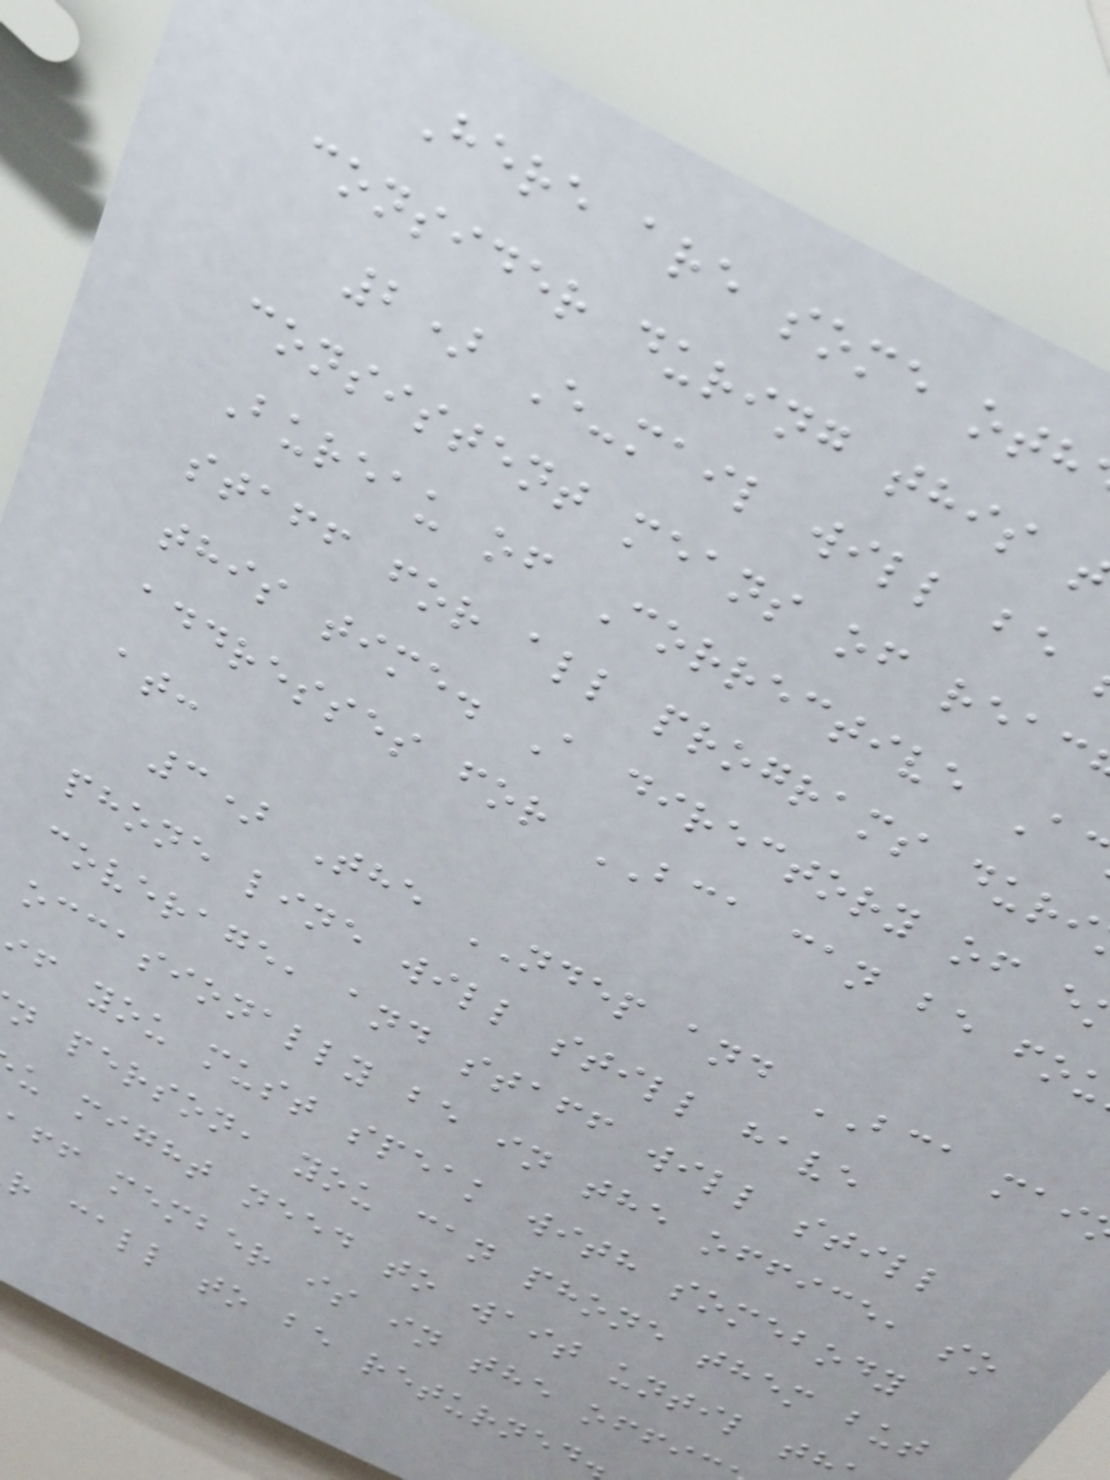Here are some oth
consider during this
2) E-mail will be
consistent means of reac
Bureau of Corrective A
staff for all programs duri
this time. A directory of e
addresses for BCA can be fo
at:
3) The NDEP and BCA mai
phone line will still have
coverage, and staff will still
occasionally be in the office, so
if you must speak with somebody
n person, you can phone them but
u might need to wait until th
ff member is in the offic
r call to be returned
